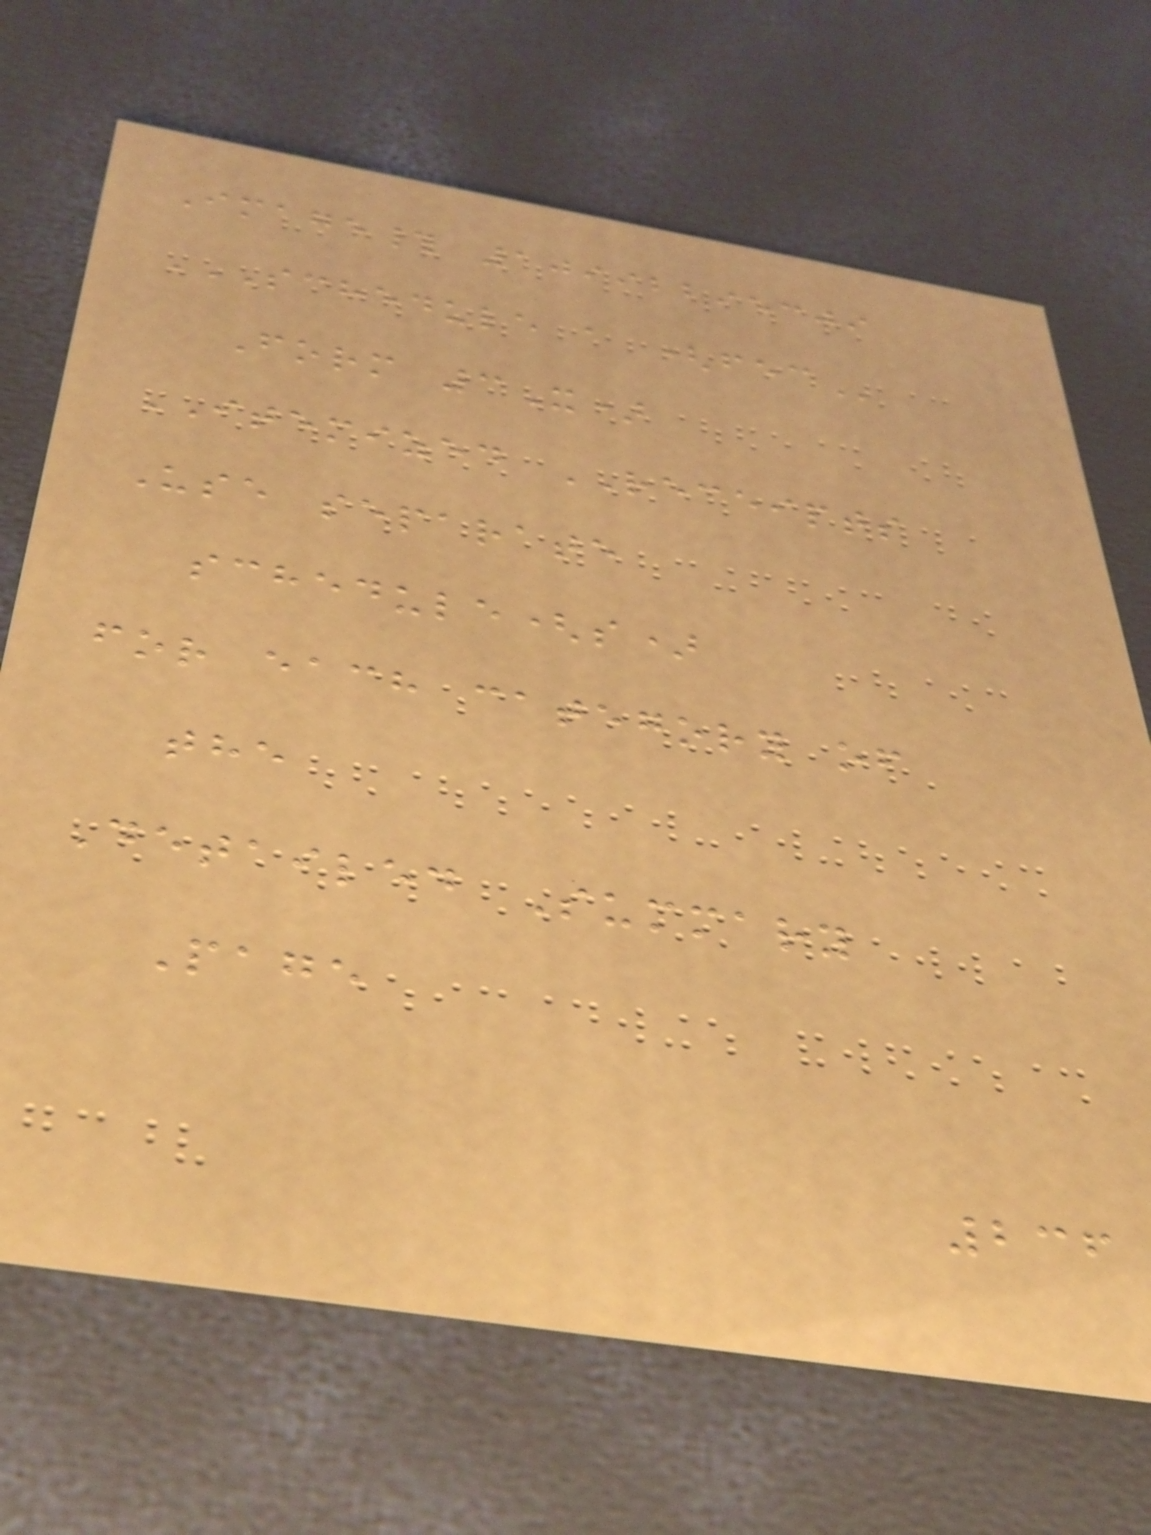Image# 10992295309
SCHEDULE A (FEC
Form 3X)
ITEMIZED RECEIPTS
Use separate
schedule(s)
for each category of
the
Detailed Summary
Page
236
